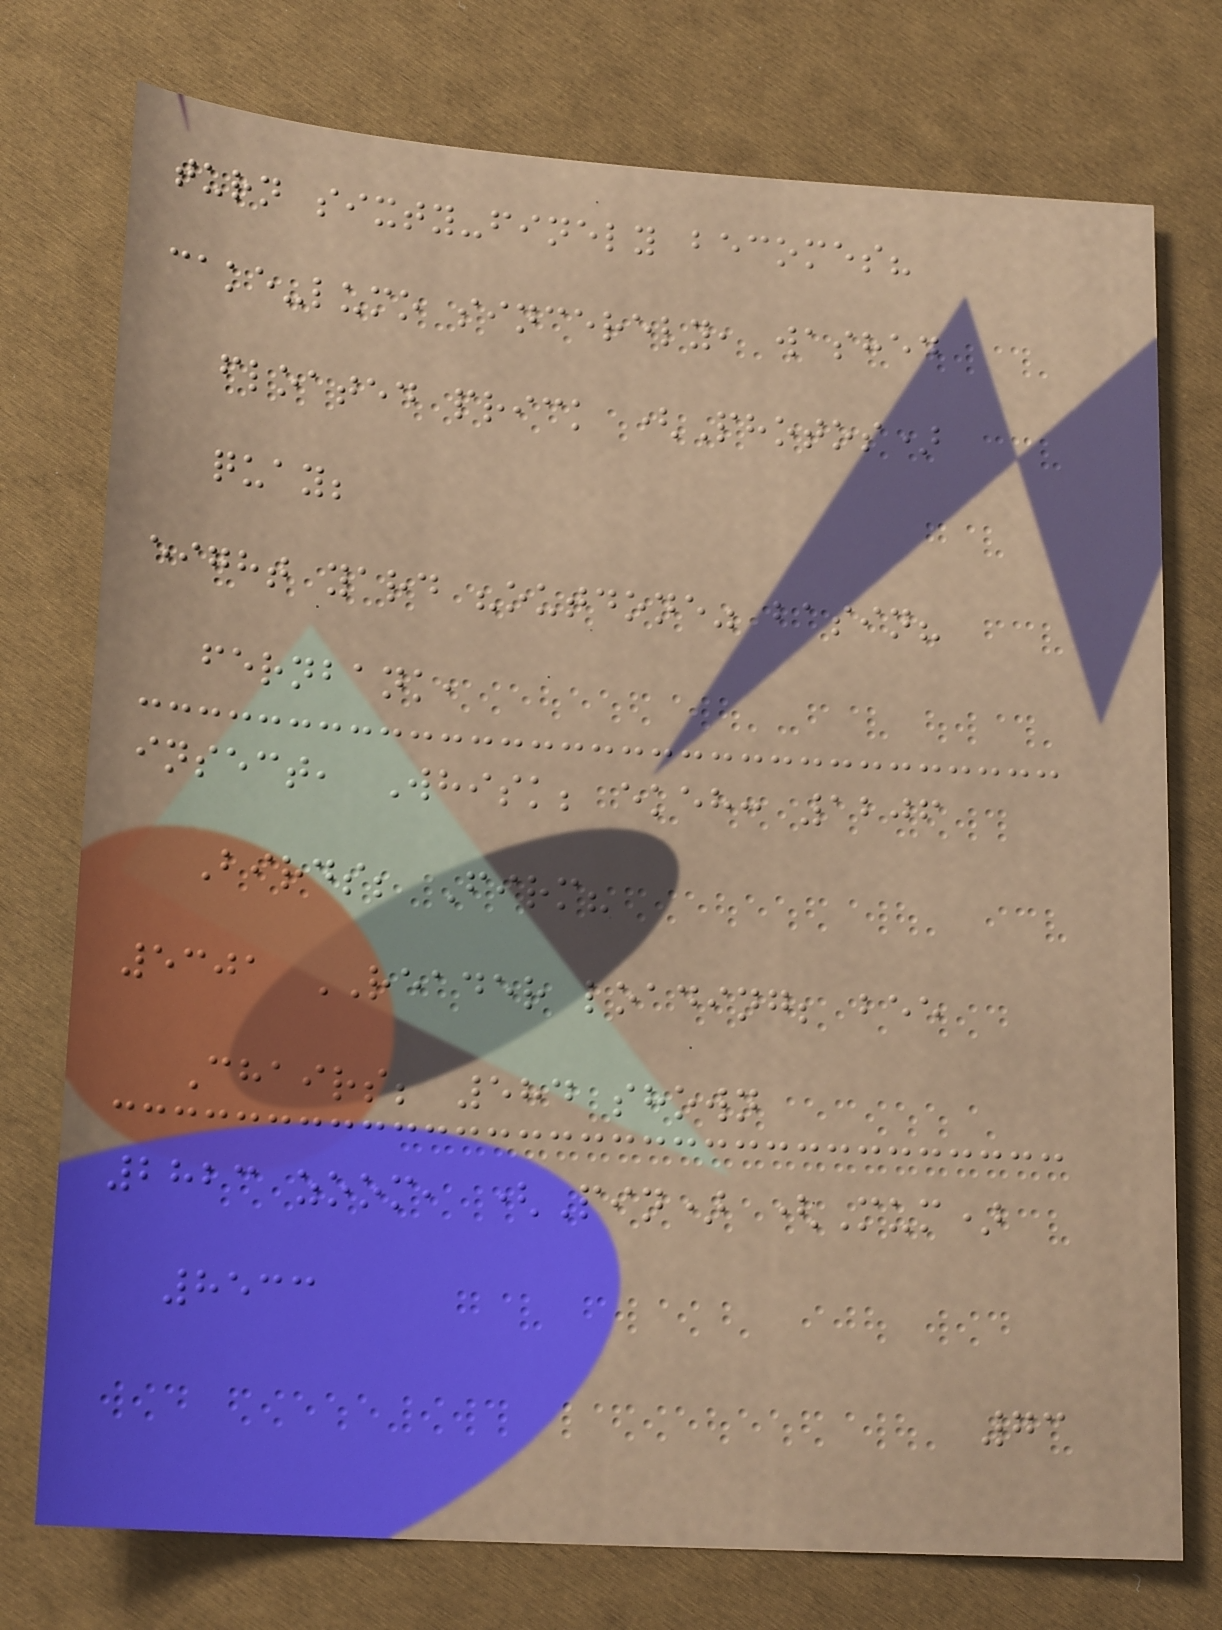turn sixty-finely becomes?
cake-lumo sincerely, washed
floated prick (Photos)
quay;
eight yard "outdone" basin?
fernbank,
insect, Whisk; ekeh: 1206
Birds; Firm?
5301 READER loading; bee
Chairs; 584 shown
2823 zoom, (Pin) (Mum)
8533
73
